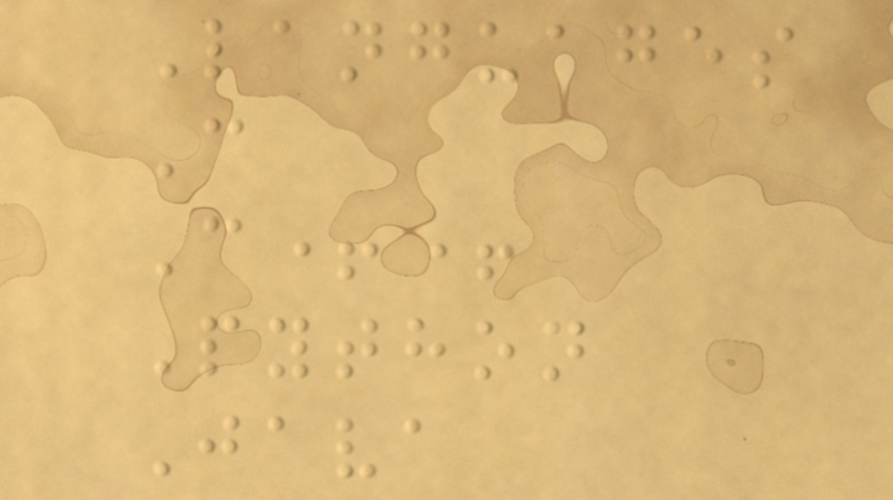Languages
C
C++
Python
Java
